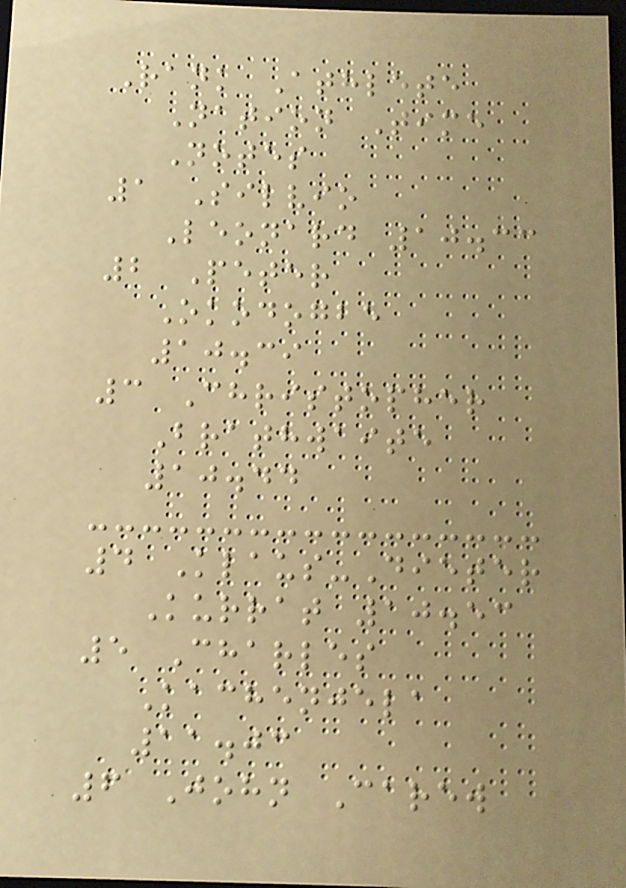Rank Athlete
Nation Time
Notes
1 Silvio
Leonard 10.33
2 Peter
Okodogbe
10.39
3 Christopher
Brathwaite
10.44
4 Klaus-Dieter
Kurrat 10.53
5 Charles
Kachenjela
11.03
6 John Carew
